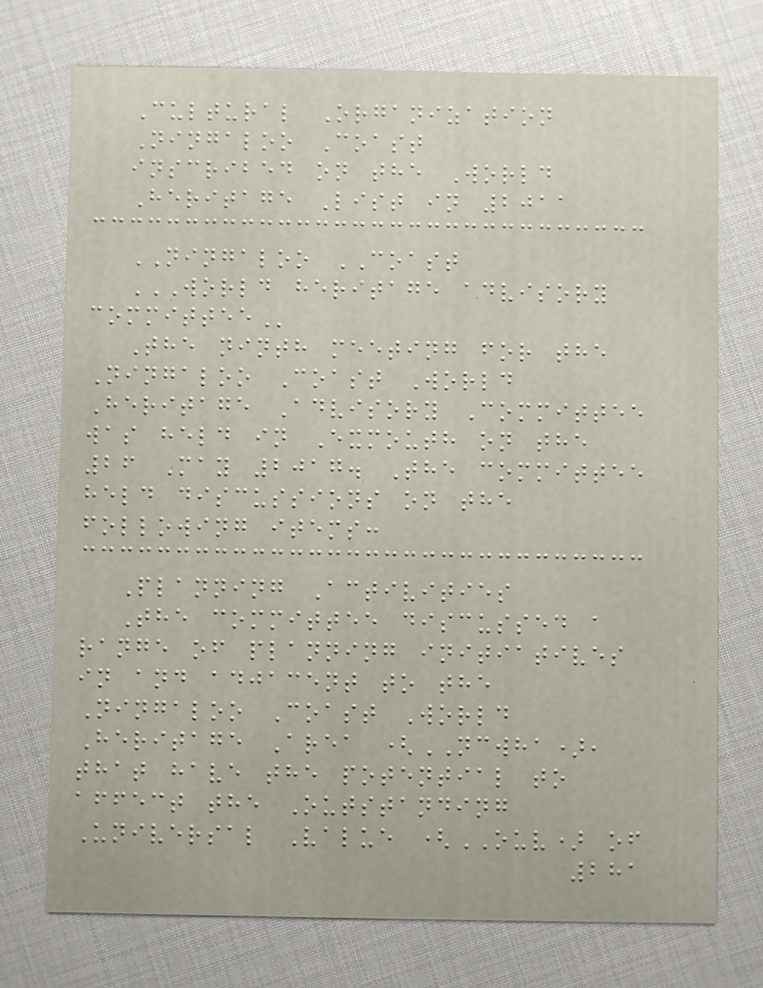Cultural Organization
Ningaloo Coast
inscribed on the World
Heritage List in 2011
NINGALOO COAST
WORLD HERITAGE ADVISORY
COMMITTEE
The ninth meeting for the
Ningaloo Coast World
Heritage Advisory Committee
was held in Exmouth on the
26 May 2017. The committee
held discussions on the
following items:
Planning Activities
The committee discussed a
range of planning initiatives
in and adjacent to the
Ningaloo Coast World
Heritage Area (NCWHA),
that have the potential to
affect the Outstanding
Universal Value (OUV) of
281
